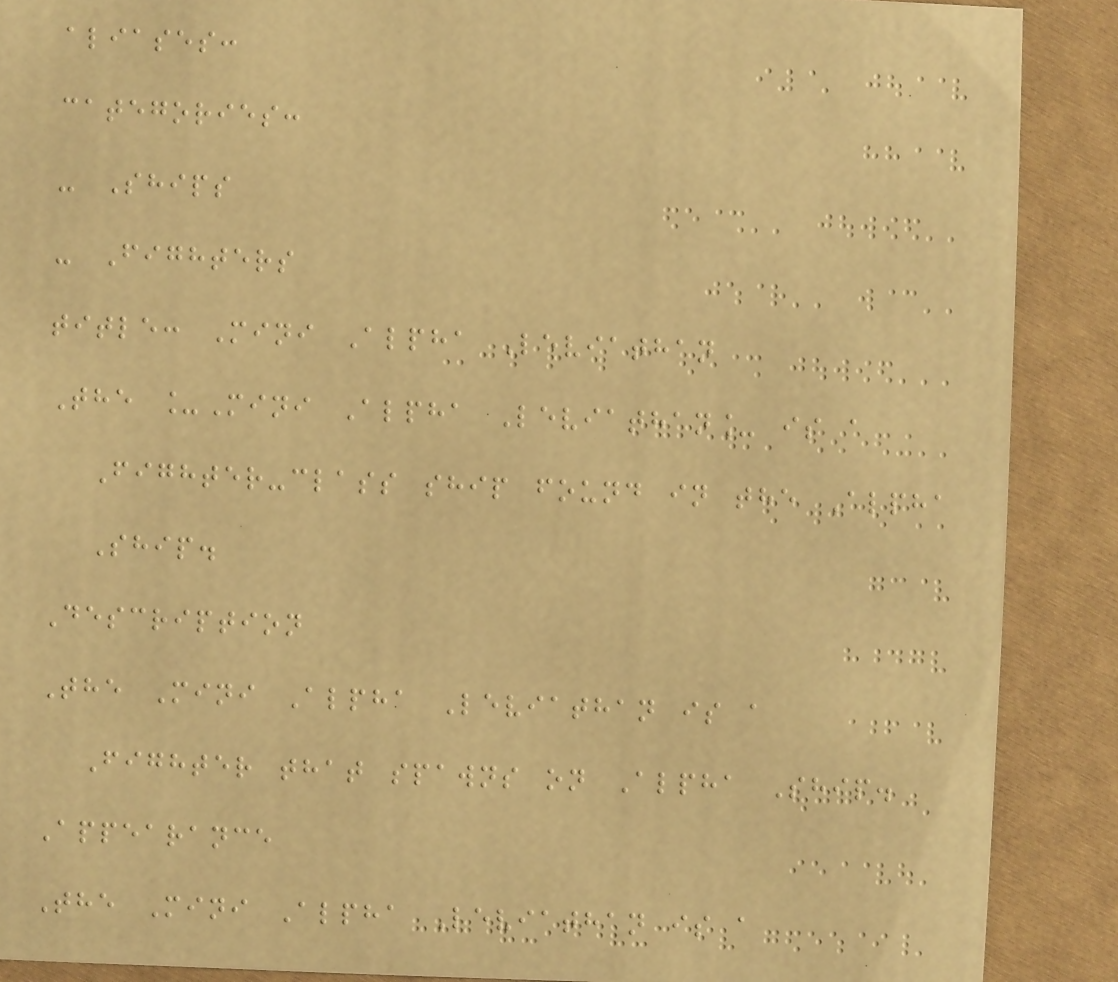aliases:
categories:
- Ships
- Fighters
title: Mini Alpha Leviathan
The _Mini Alpha Leviathan_ is a
Fighter-class ship found in the Alpha
Ship.
Description
The Mini Alpha Leviathan is a
Fighter that spawns on Alpha Ship.
Appearance
The Mini Alpha Leviathan is a
